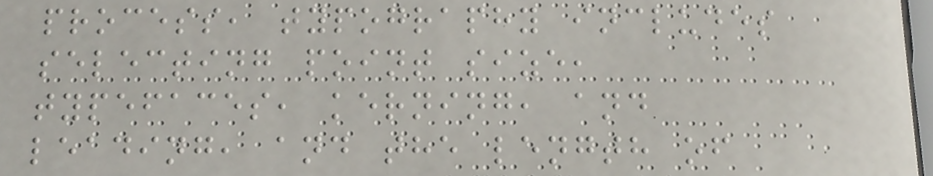process, typography includes
selecting point size,
typefaces, kerning, and
leading, and the length of
